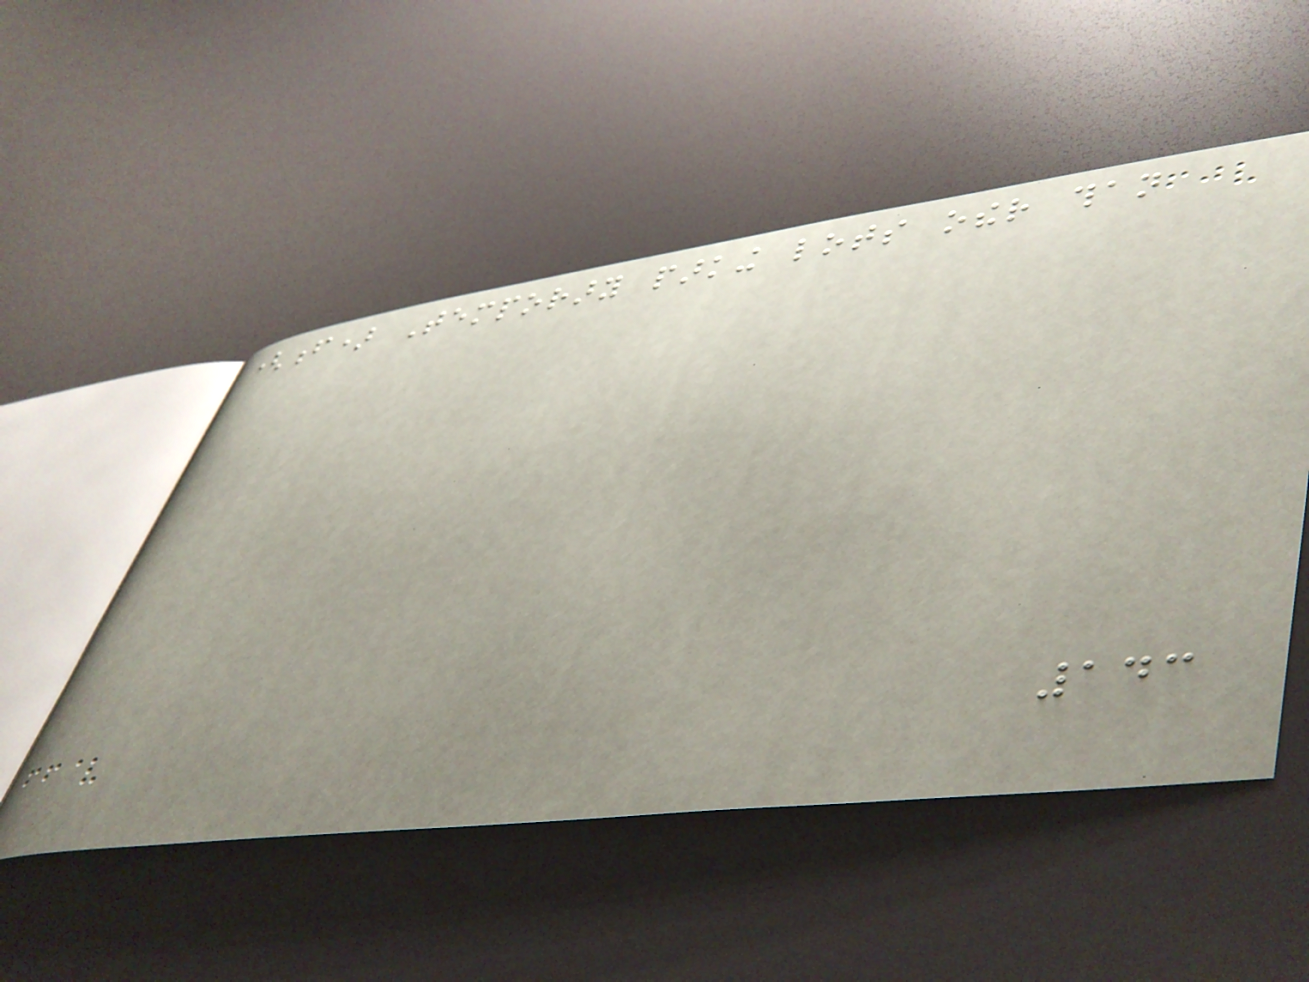(f) Temporary parking lots other than
143
